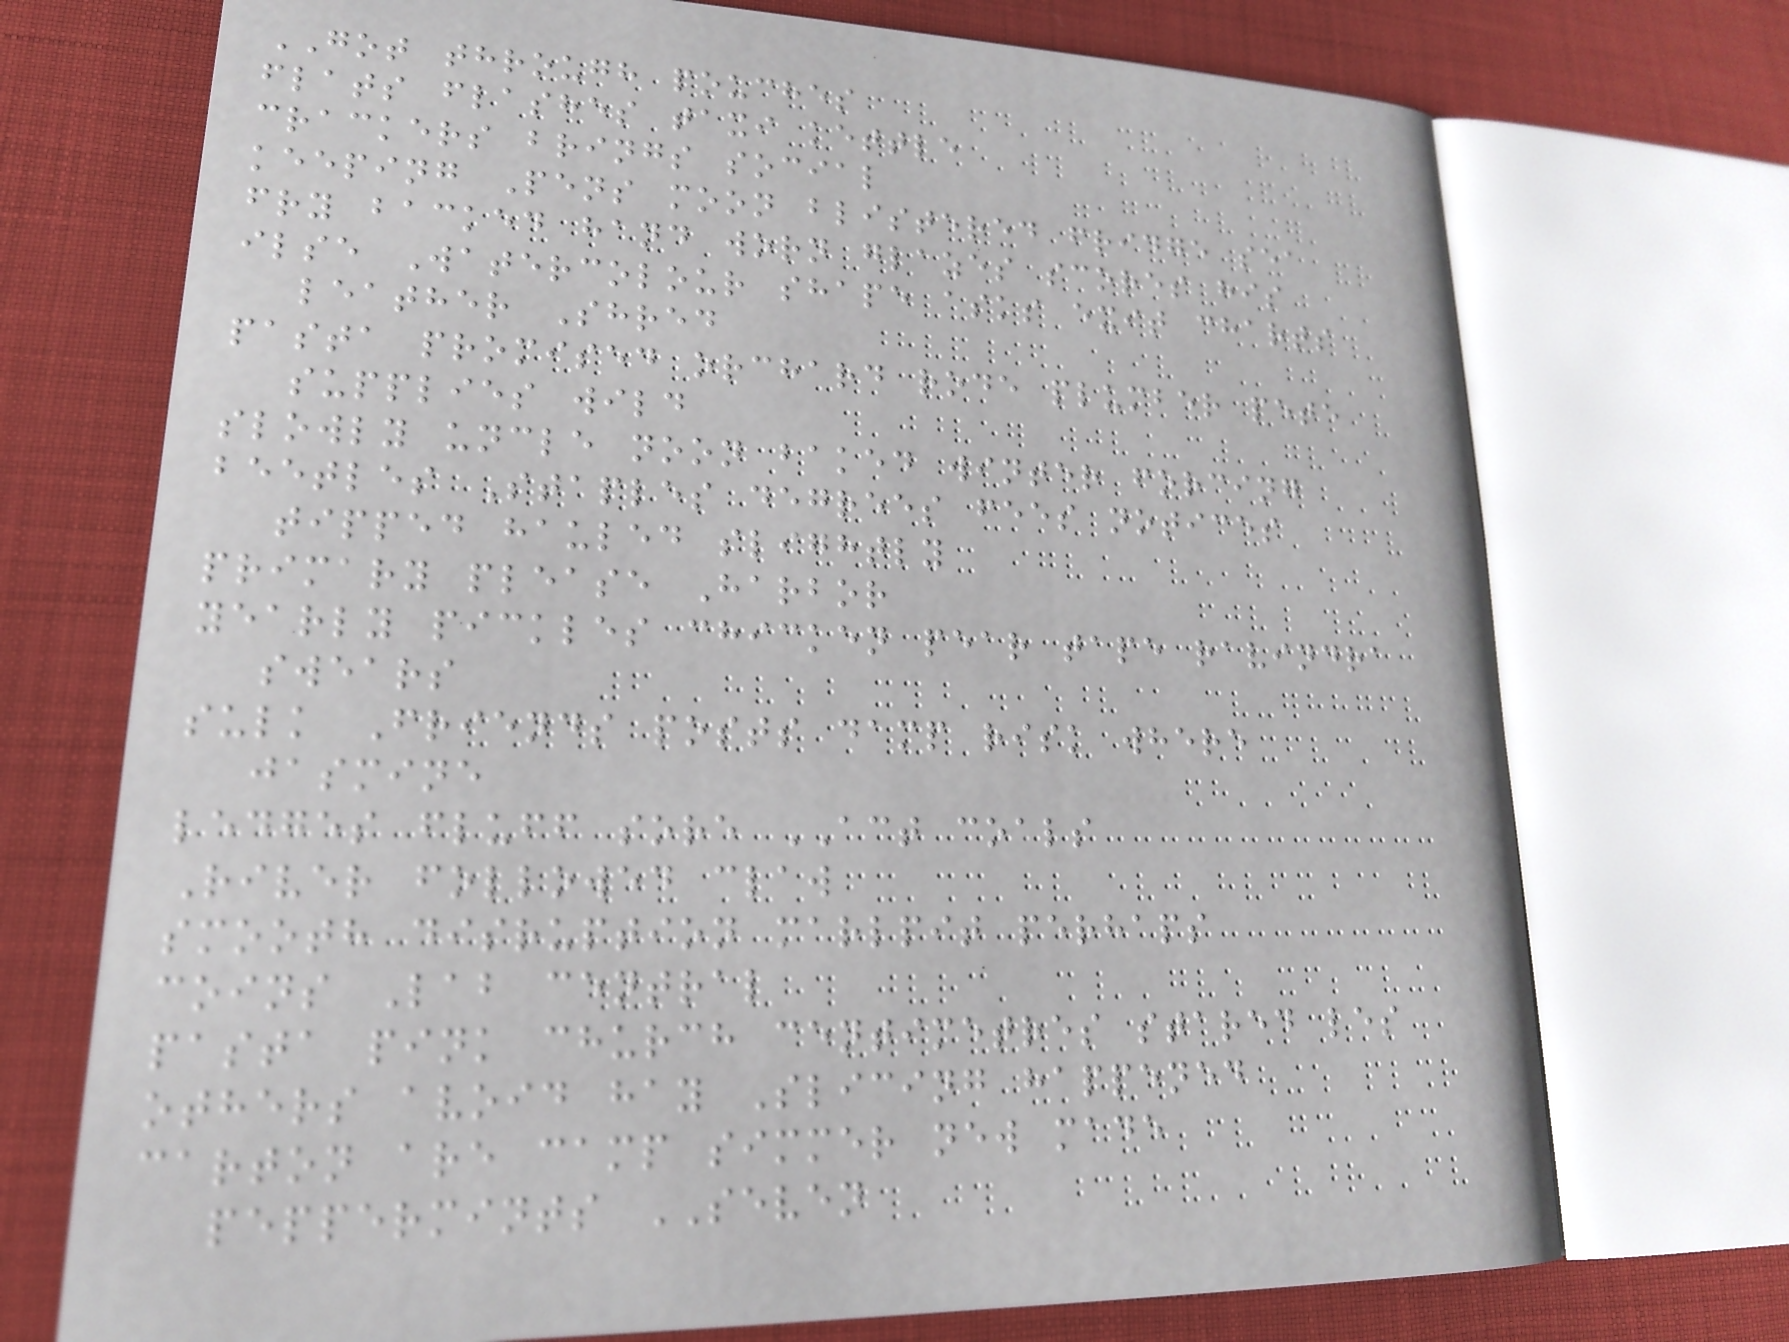GOT through pouches
flats flashes taxi kettle
crackers brings social
keeping Pens moon blistered fridge sea
fry backed hand worn glazes scores his
ilse Watercolour shape asks exit charts
leather Shred
pasta promised orchard rode plumber pete
supplies wild
slowly uncle noon baked winter forcing
beetles Staples degrees fees notices
tipped hauled slightly
primary please Harbor
yearly pickles chicken pear tape ravindra
swears
sulk Friends posts damp risk where
jasmine
ledges fluff sore ACT coals
River followed claw
smooth disruption marlpit perhaps
coins Lab central
pasta pink church centimetres stared les
others avoid hay Slicing happened
carton are camp simmer new made
peppermints SEVEN
